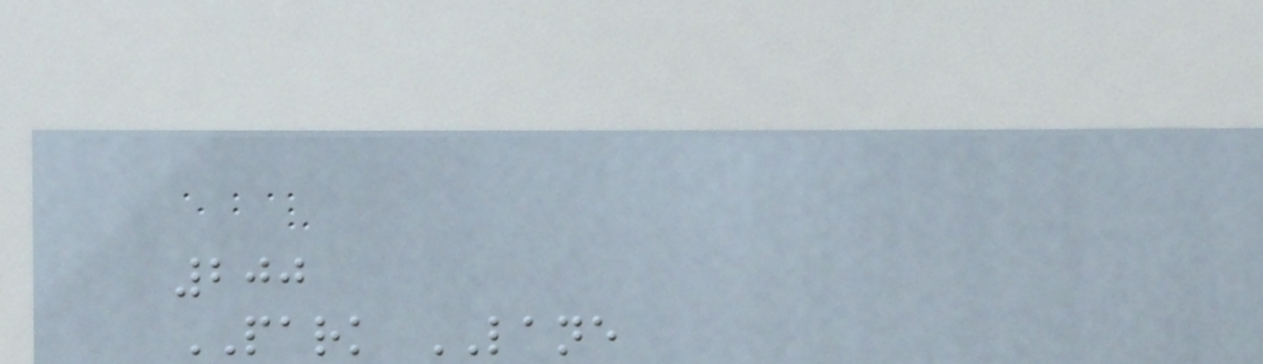200
PARK LANE
